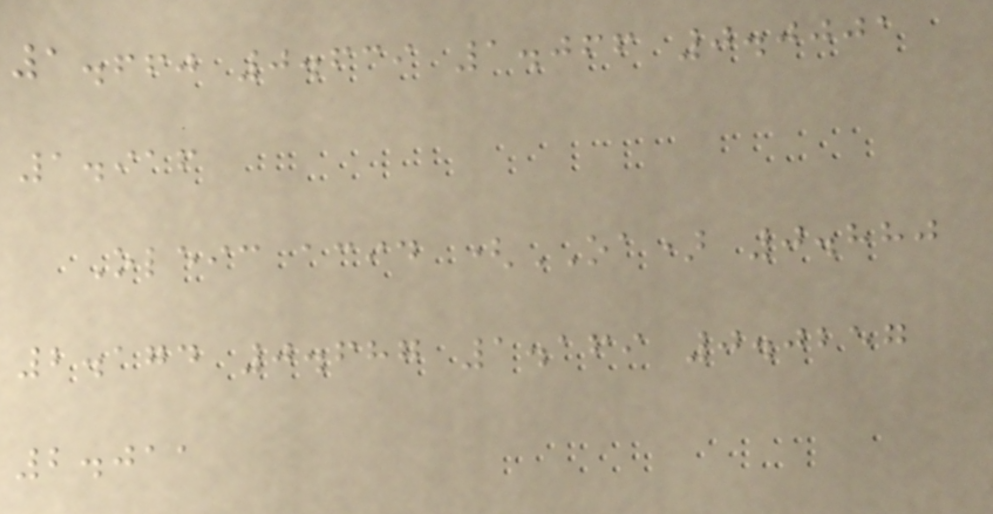1.660 0.639 1.066 0.0001
1.916
Oleic acid (OA) 0.880
2.174 0.687 1.169 0.0257
2.011
